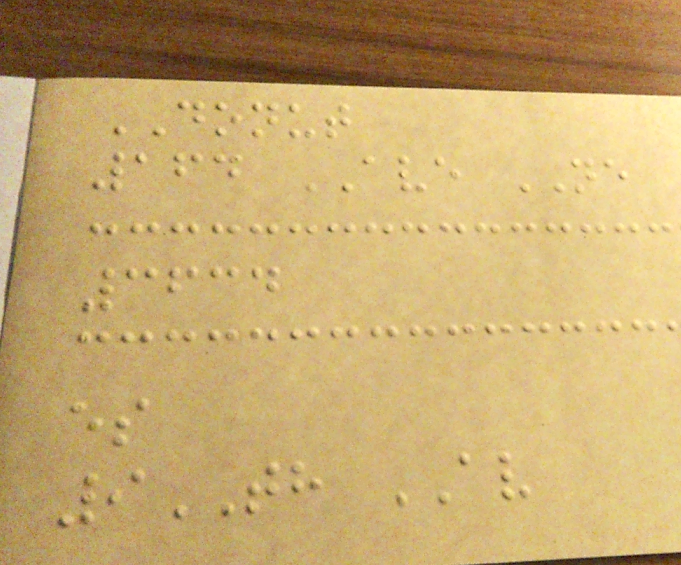DONUT
164 AVE NE
3634
es
9TH AV
